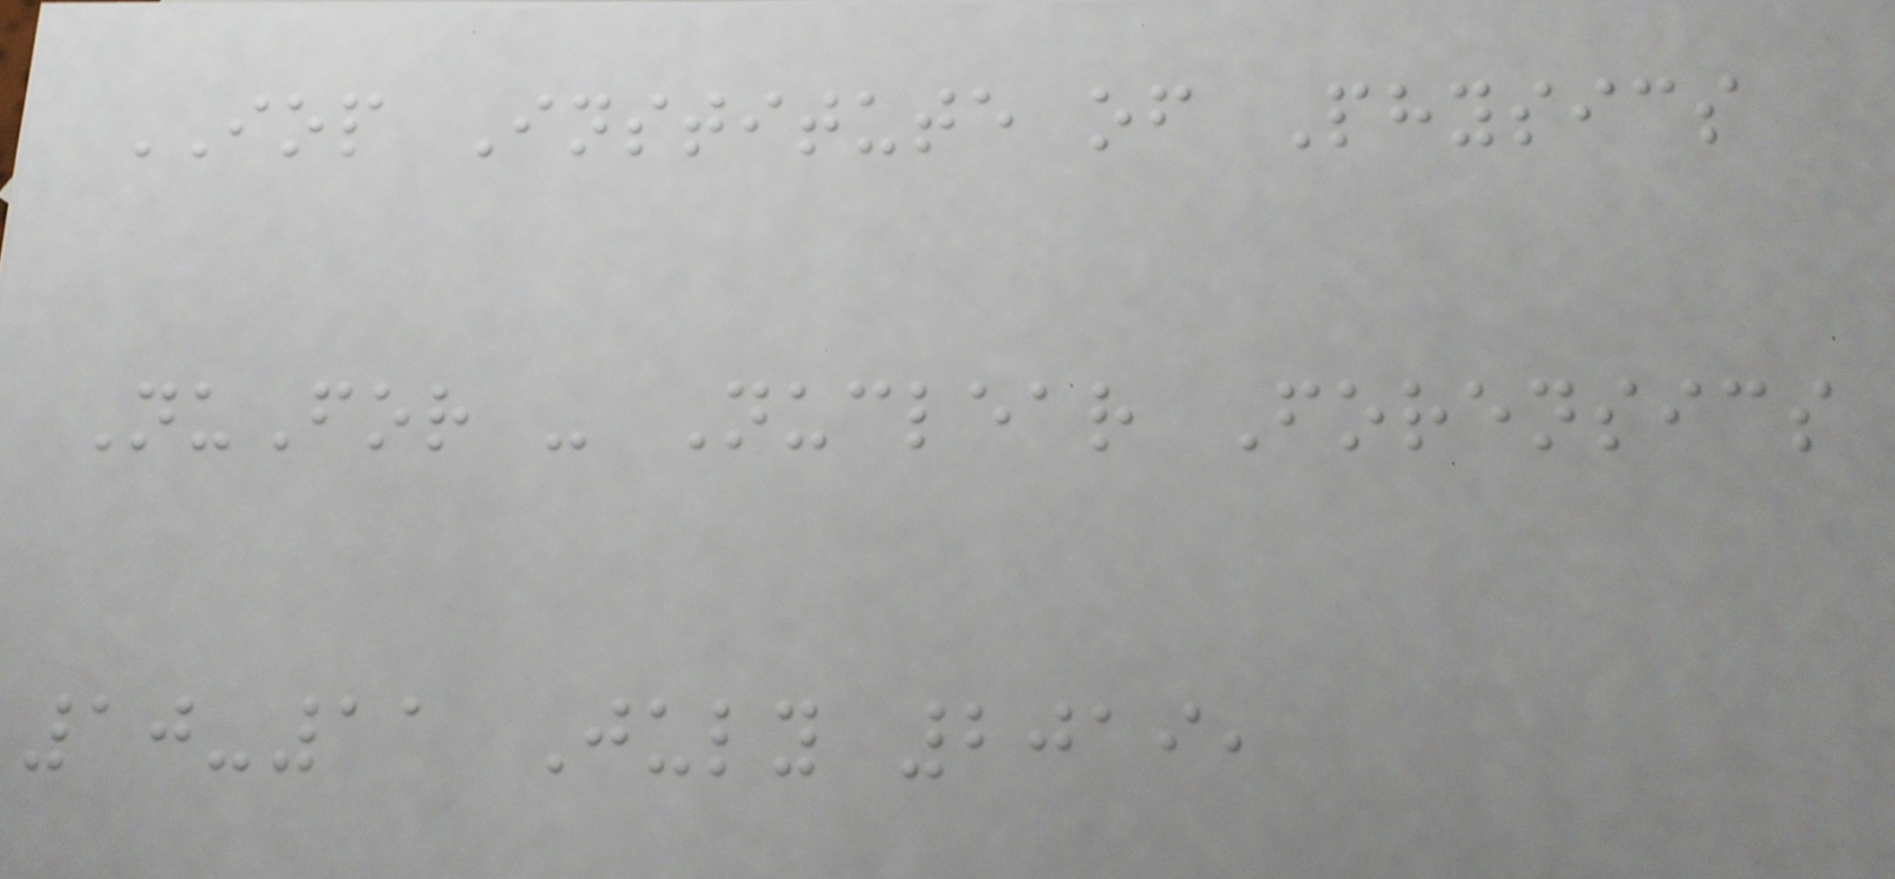IOP Institute of Physics
NuFor - Nuclear Forensics
10-11 July 2019,
